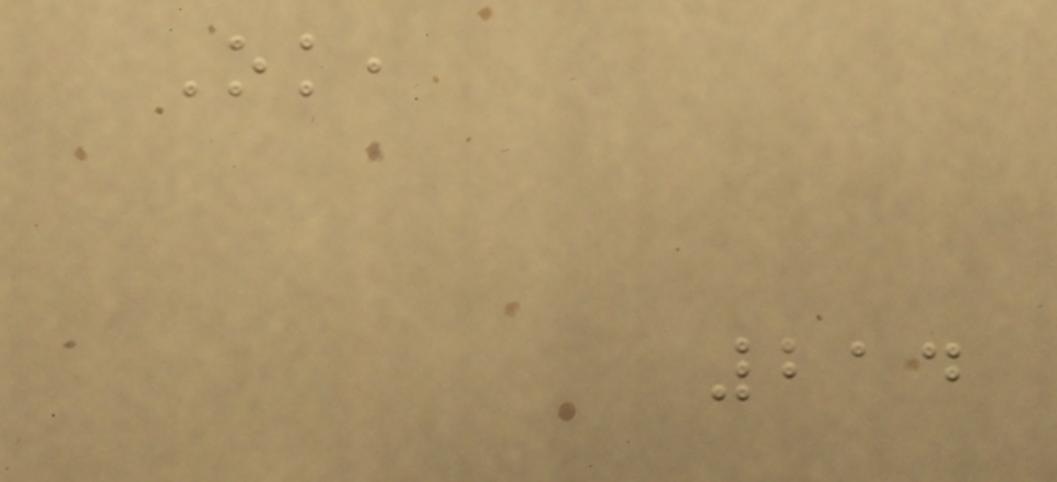Ok,
214
